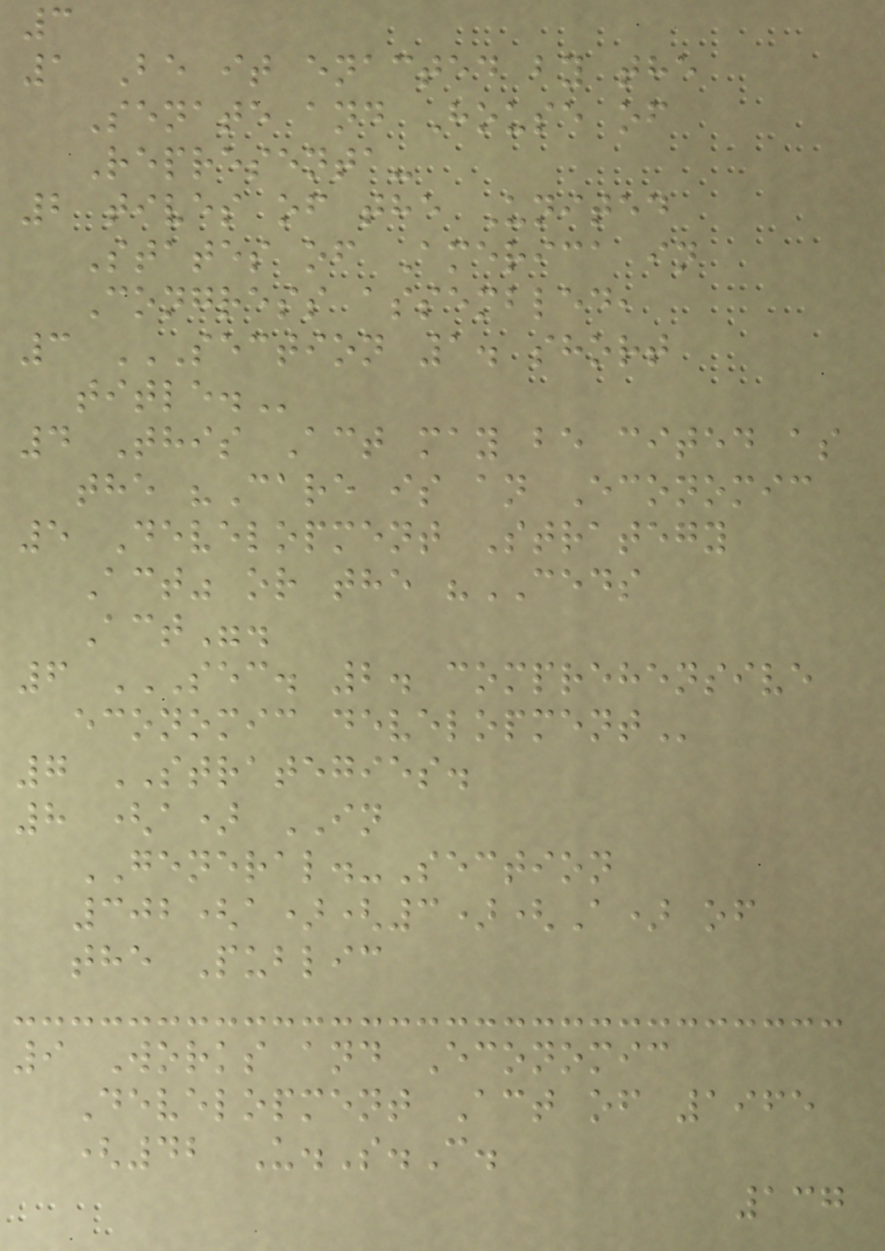3
1 Be it enacted by the
Senate and House of
Representa-
2 tives of the United
States of America in
Congress assembled,
3 SECTION 1. SHORT
TITLE.
4 This Act may be cited as
the "Care is an Economic
5 Development Strategy
Act" or the "CEDS
Act".
6 SEC. 2. COMPREHENSIVE
ECONOMIC DEVELOPMENT
7 STRATEGIES.
8 (a) IN
GENERAL.-Section
302(a)(3)(A) of
the Public
9 Works and Economic
Development Act of 1965
(42 U.S.C.
137
